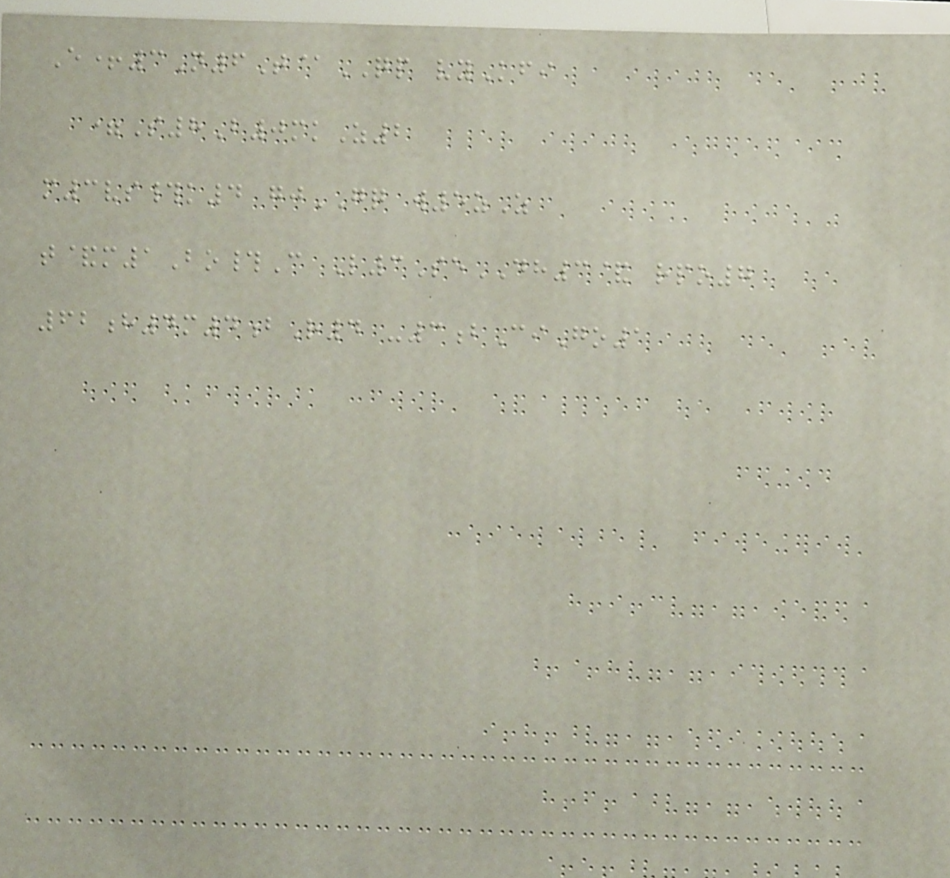E+3N6T@QP vyKfi
=S8B0mkZ2
m3vs#k4 gjGQ w5zZ
t&m1Bo#C L3SeDH3& rpo7
62h4m4bR4 -3bCiGo1
